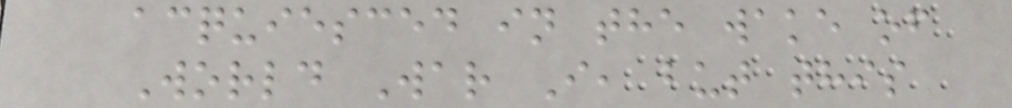acquiesced in the wake of
World War I, but this
